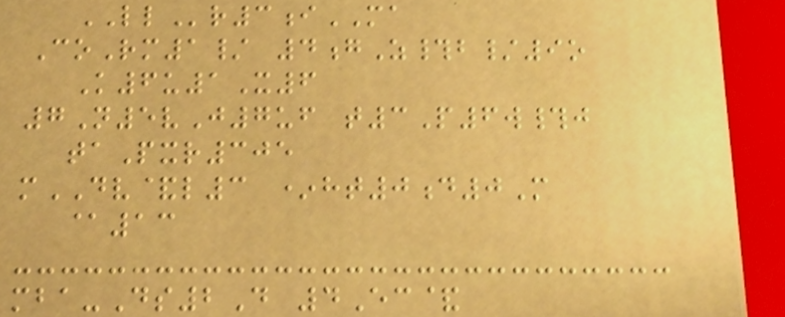LLr3iMA
CoRm1/ 4gZ#b/9o
K6u1X6
7N5vJ7uf t3P6w#j
taPxr305
mDV&l3 *ht0d0M
@13
mba-Ds2D 4Ec&
